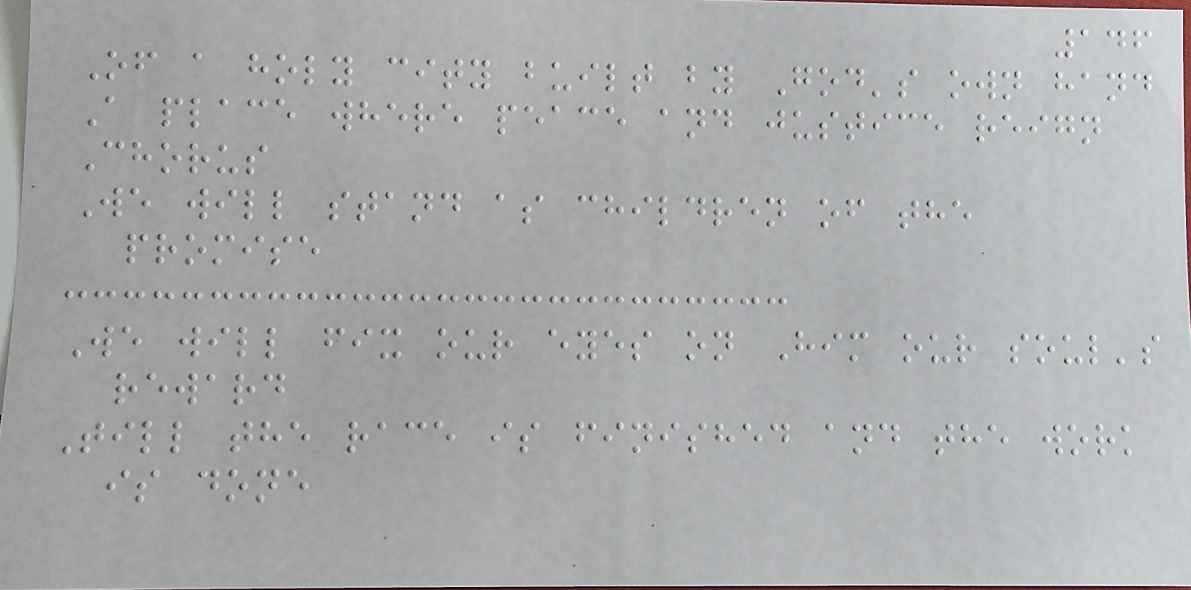146
Of a holy city built by God's own hand
A place where peace and justice reign
Chorus
We will stand as children of the
promise
We will fix our eyes on Him our soul's
reward
Till the race is finished and the work
is done
